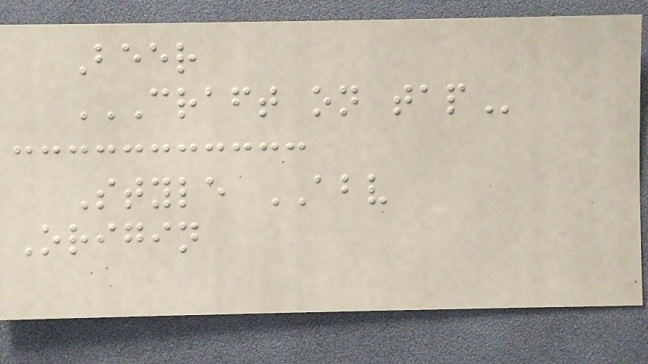Beer
CRAFT ON TAP
Style ABV
Origin
